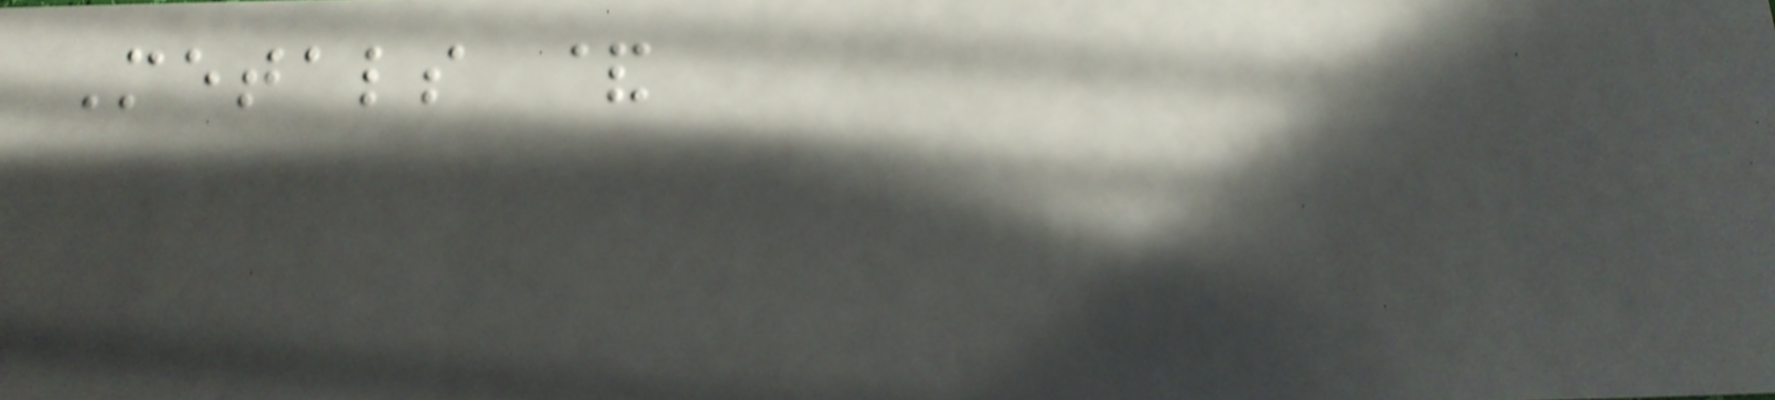Metals &
